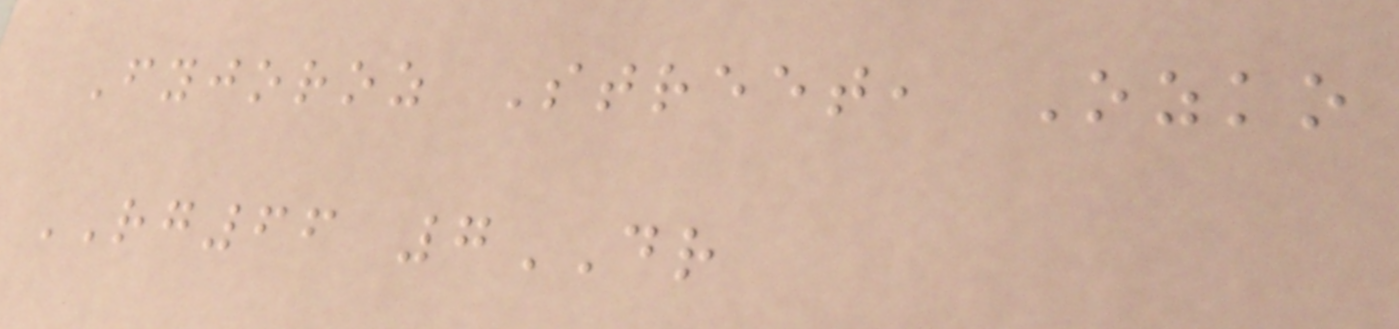Fyjoroz Street, Ozko
RG66 7DR
